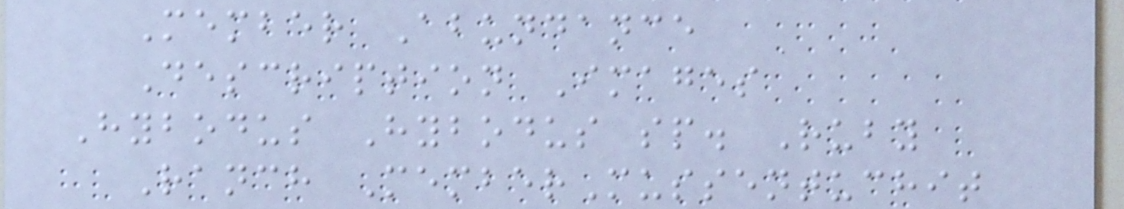Member Abundance
Description Images
Hybodus Hybodus sp. Ruby
Ranch MemberMussentuchit
